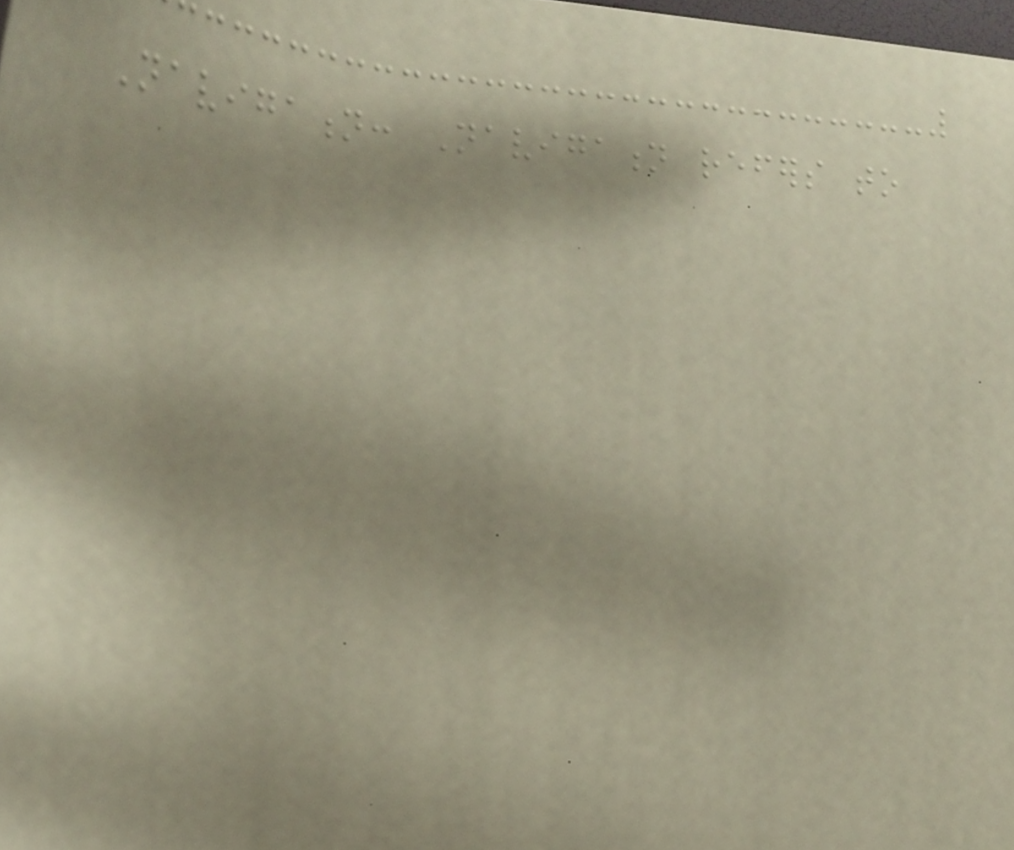Navigation: Navigation refers to
